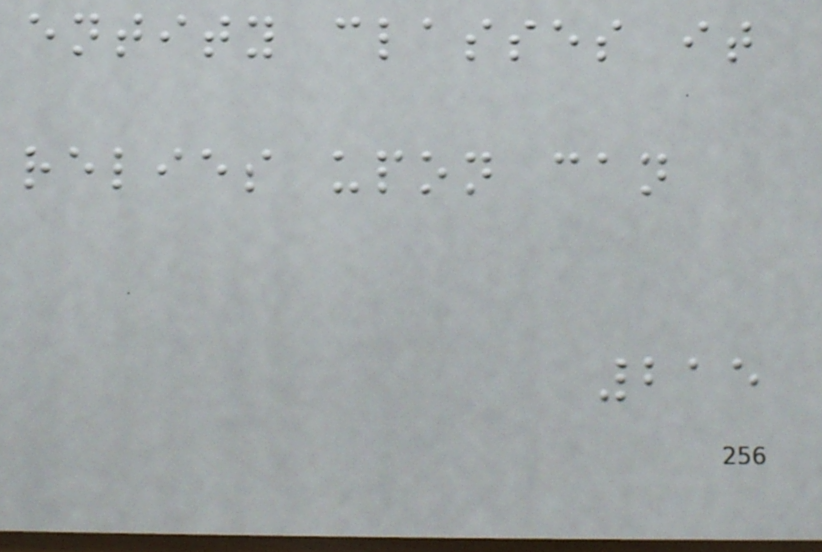entity classes it
relies upon can
215
